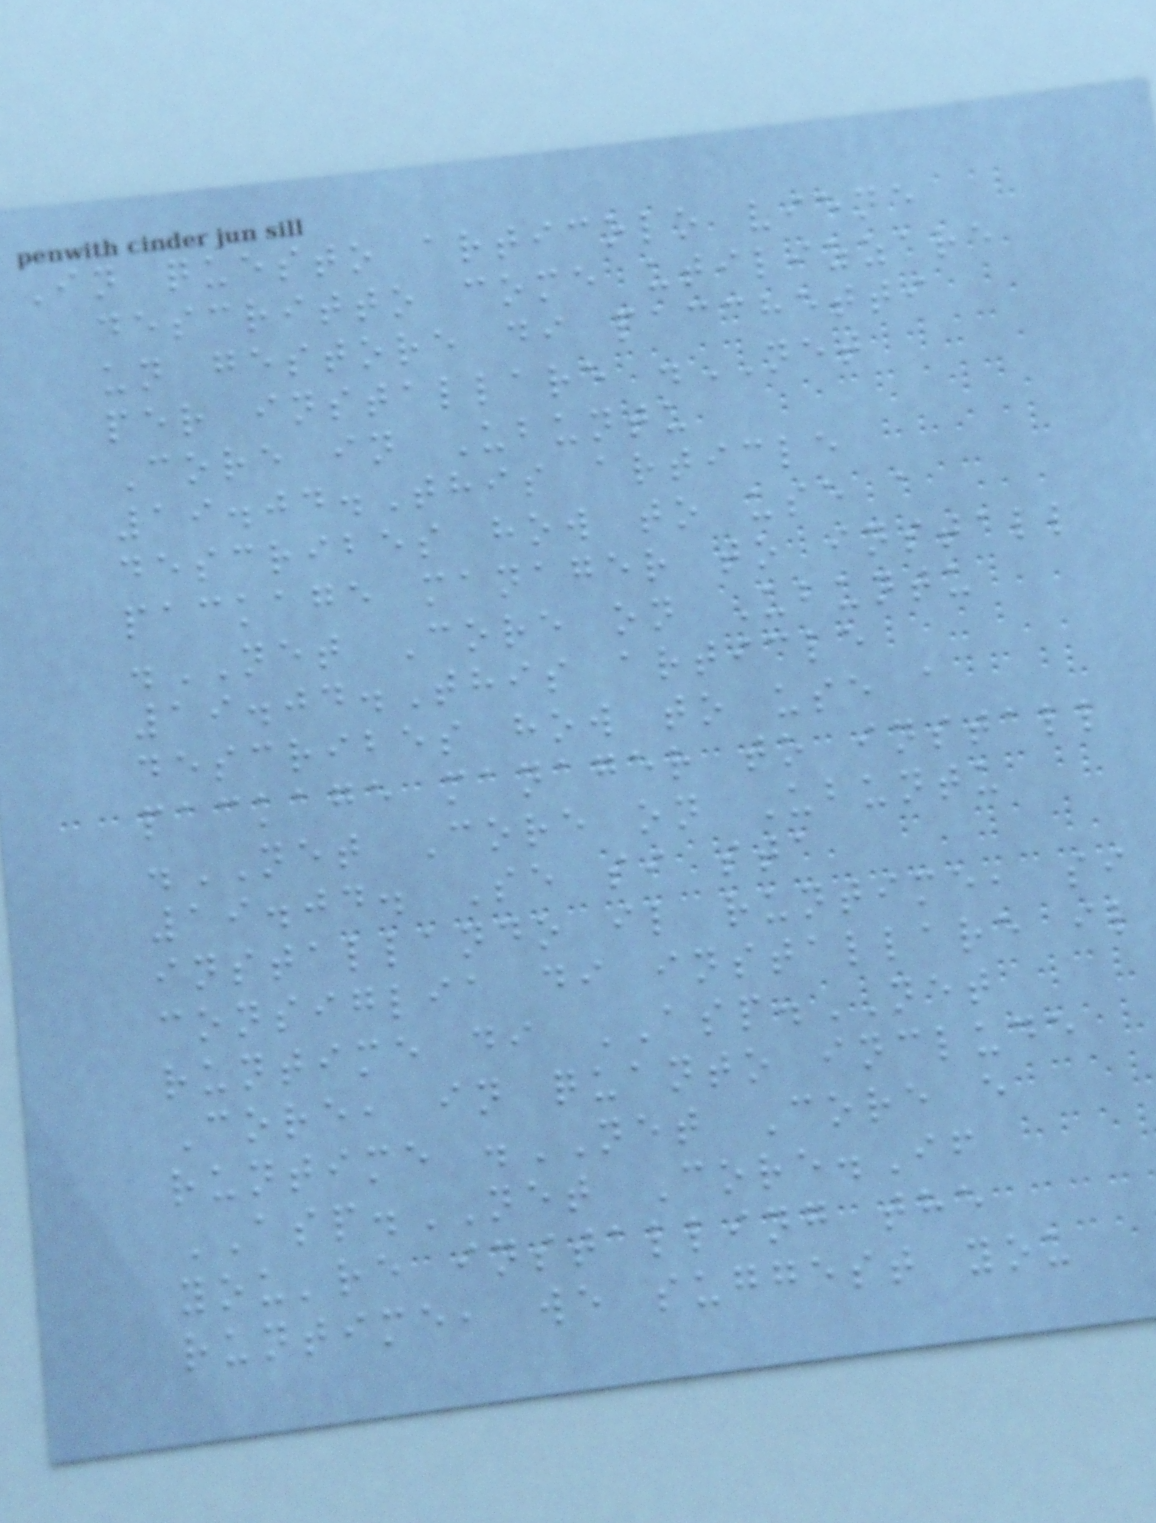In questo articolo viene
descritto come utilizzare
un gestore di pacchetti
per installare .NET
Core in Ubuntu
19.04.This article
describes how to use a
package manager to install
.NET Core on Ubuntu
19.04.This article
describes how to use a
package manager to install
.NET Core on Ubuntu
19.04. Se si sta
installando il runtime, si
consiglia di installare il
runtime di ASP.NET
Core, in quanto include
runtime .NET Core e
ASP.NET Core.If
you're installing the
runtime, we suggest you
